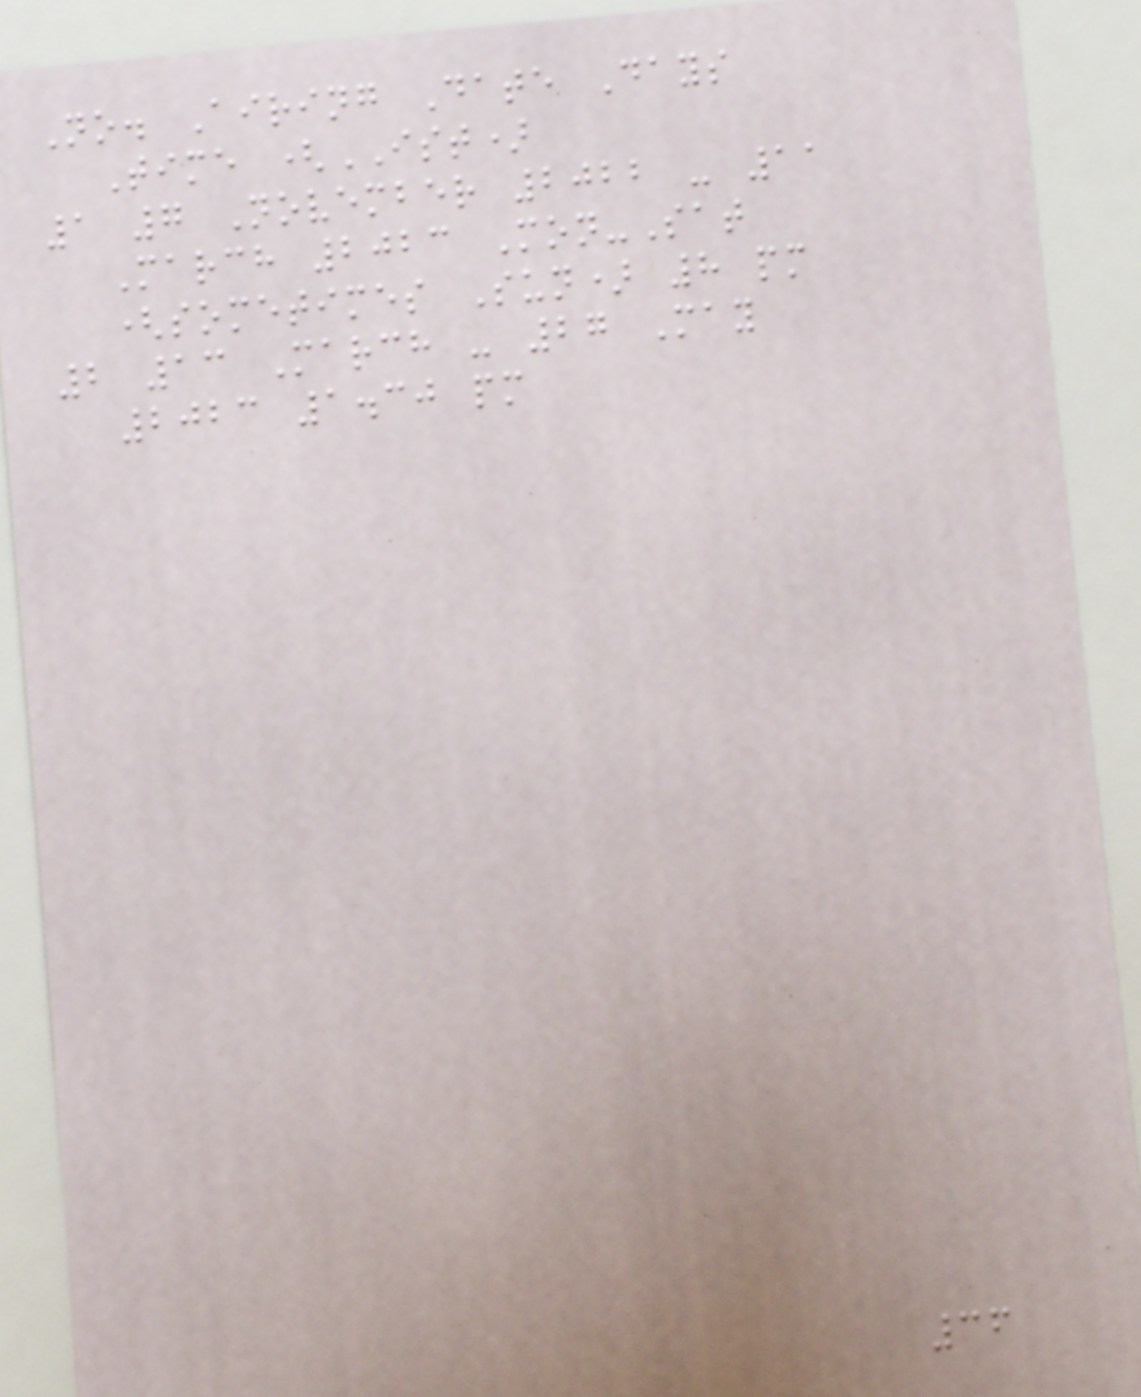No. Airing Date Days
Time (IST)
1 7 November 2022 - 11
March 2023 Mon-Sat
(sometimes Sun) 8 pm
2 13 March - 27 May
2023 1.30 pm
36
